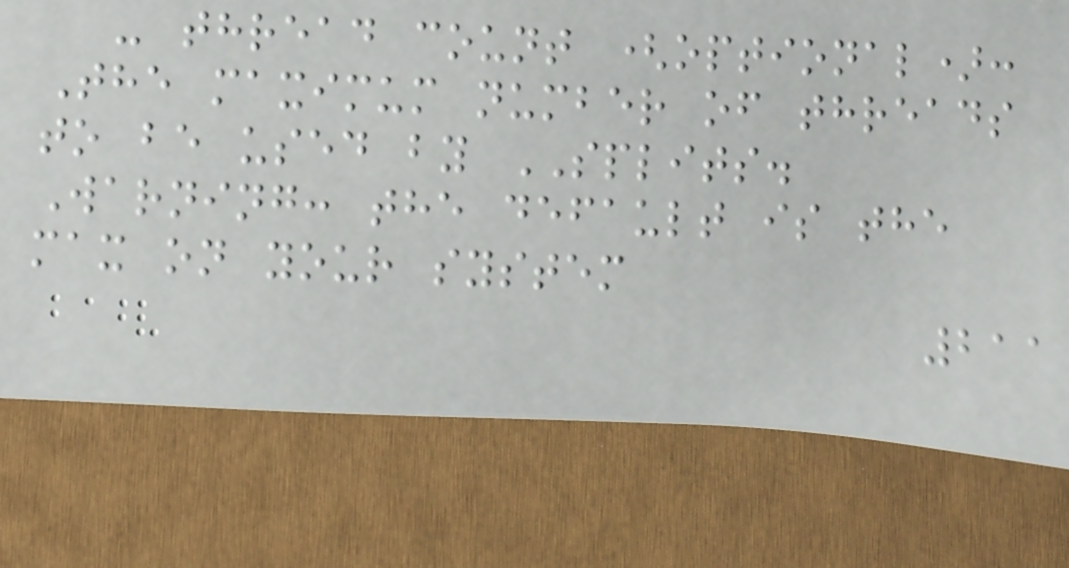- thread count (optional):
The maximum number of threads
to be used by SPLITS.
Warning: the default is the
max on your system
211
